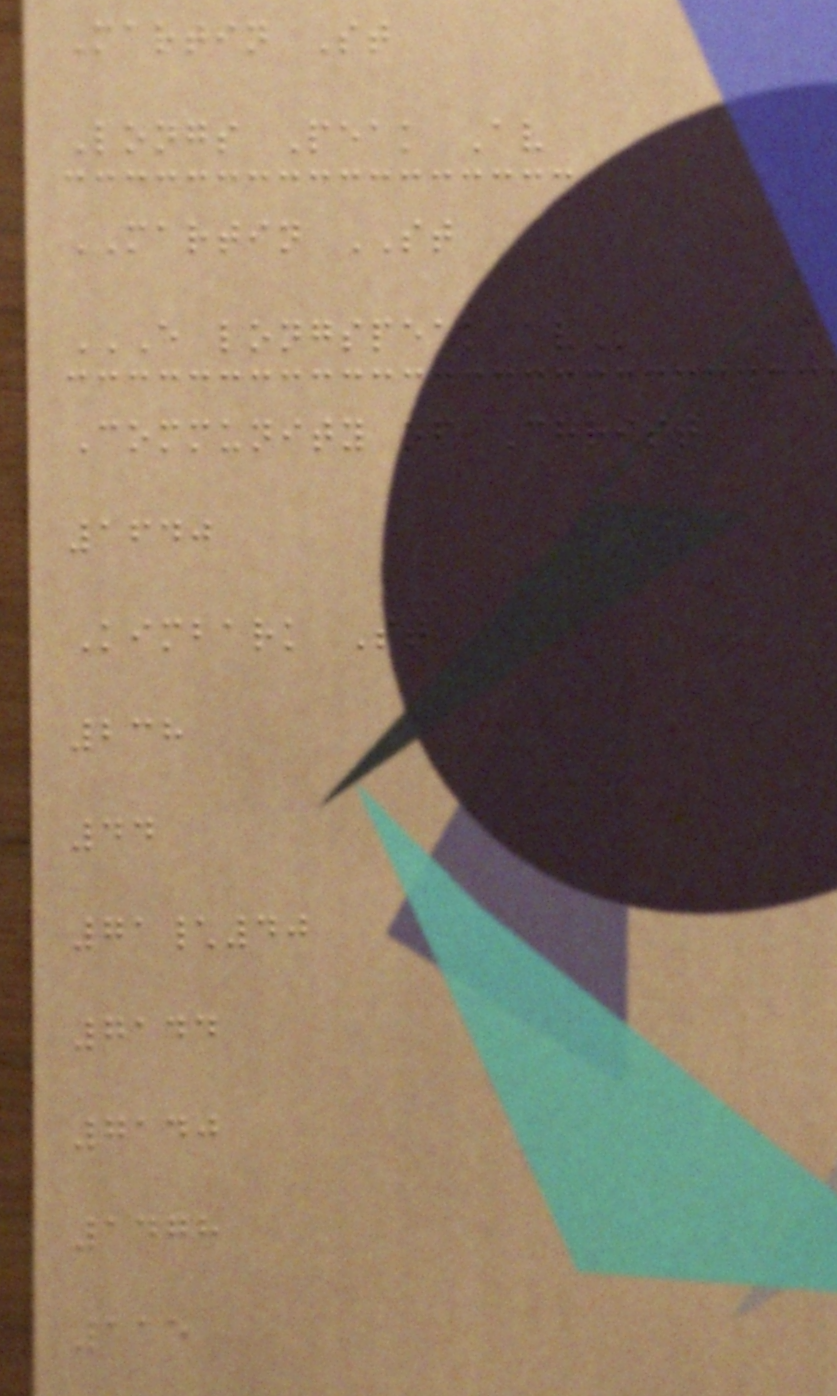Martin St
Longs Peak Av
MARTIN ST
E LONGSPEAK AV
Community of Christ
1640
Kimbark St
238
44
71\40
7144
7140
1478
115
